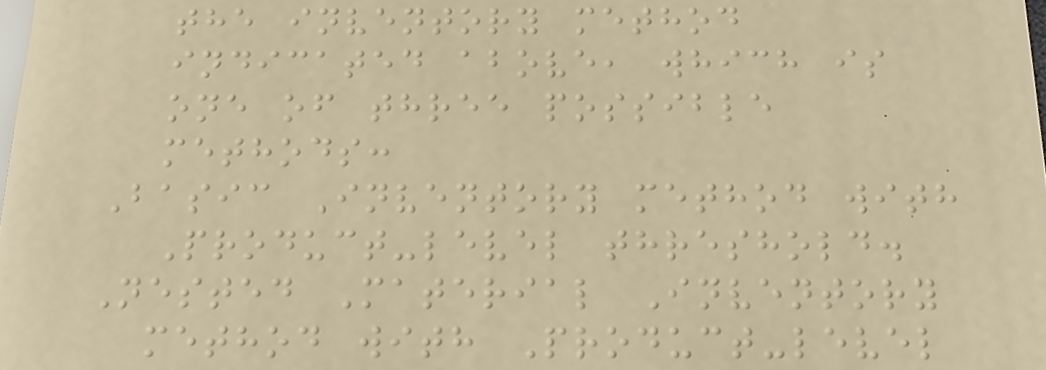the inventory method
indicated above, which is
one of three possible
methods:
Basic Inventory method with
Product-level threshold.
Nested Material Inventory
method with Product-level
